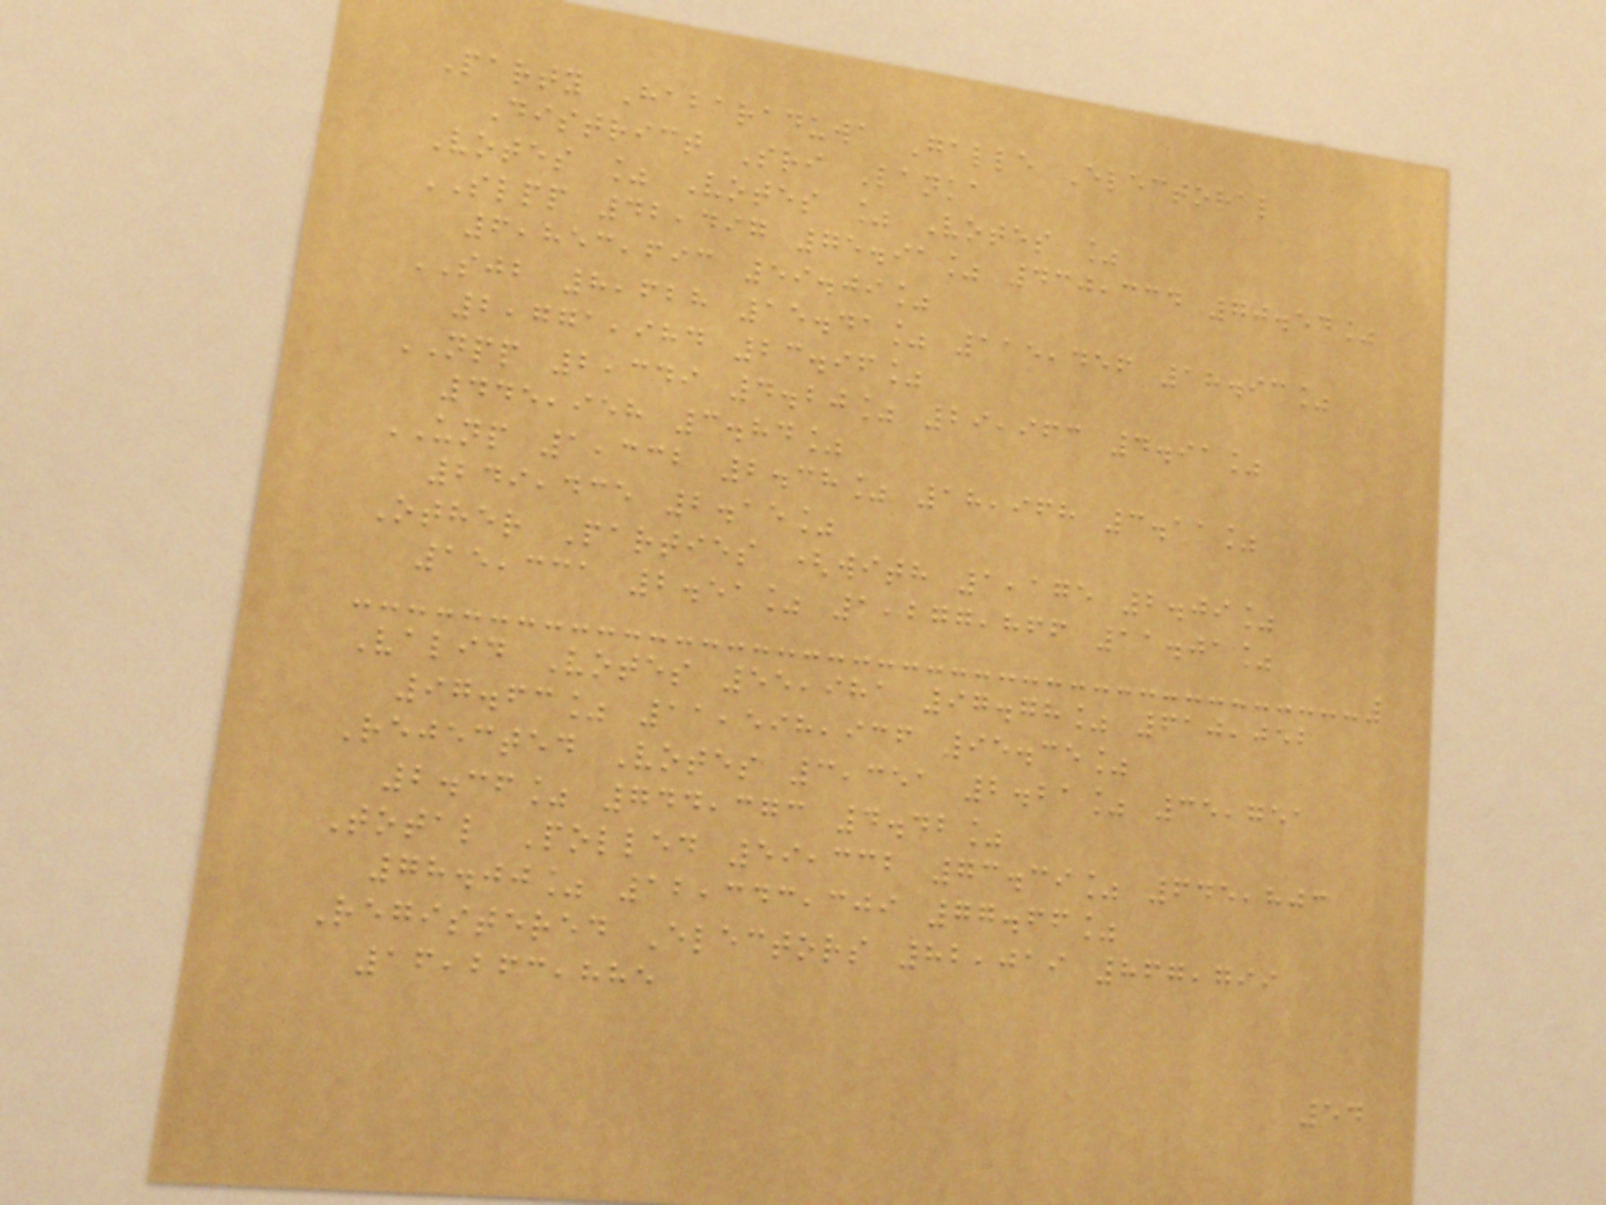Party Habaraduwa Galle Electoral
District Sri Lanka
Votes % Votes % Votes %
SLPP 42,497 75.91% 430,334 70.54%
6,853,693 59.09%
SJB 8,628 15.41% 115,456 18.93%
2,771,984 23.96%
NPP 2,349 4.20% 29,963 4.91%
445,958 3.84%
UNP 1,332 2.38% 18,968 3.11%
249,435 2.15%
Other Parties (with 1,175 2.09%
15,331 2.51% 1,277,866 11.01%
Valid Votes 55,981 97.78% 610,052
97.63% 11,598,936 95.35%
Rejected Votes 3,351 2.21% 35,751
2.36% 744,373 4.42%
Total Polled 59,332 73.39% 645,803
78.00% 12,343,309 77.66%
Registered Electors 82,019 867,799
16,263,885
54
